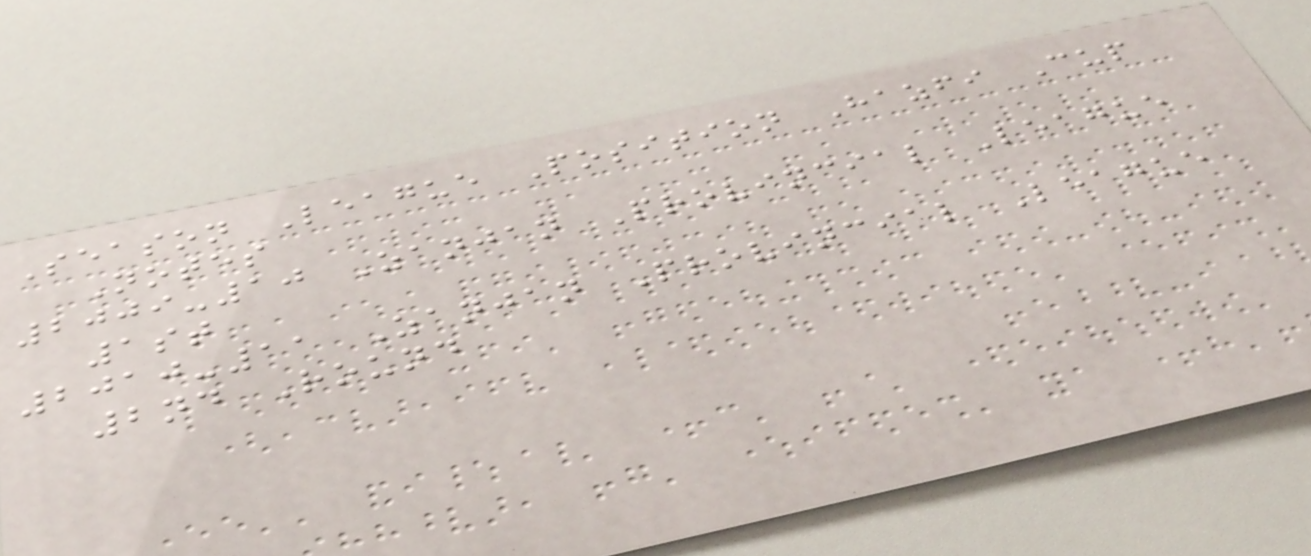Season League Position Hazfi Cup
Notes
2009-10 Zanjan Provincial League
1st
2010-11 Zanjan Provincial League
2nd Round
